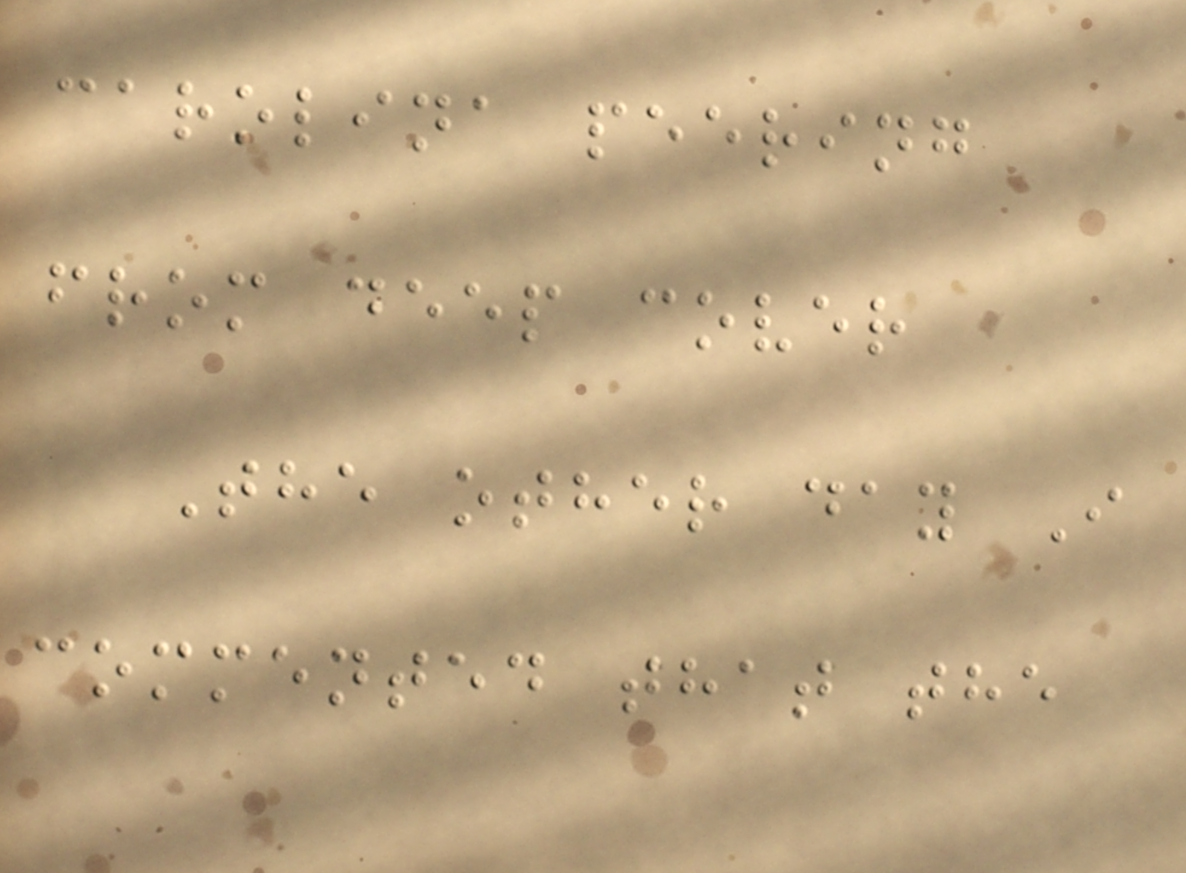carolina peering
from deep cover
The other day I
commented that the
